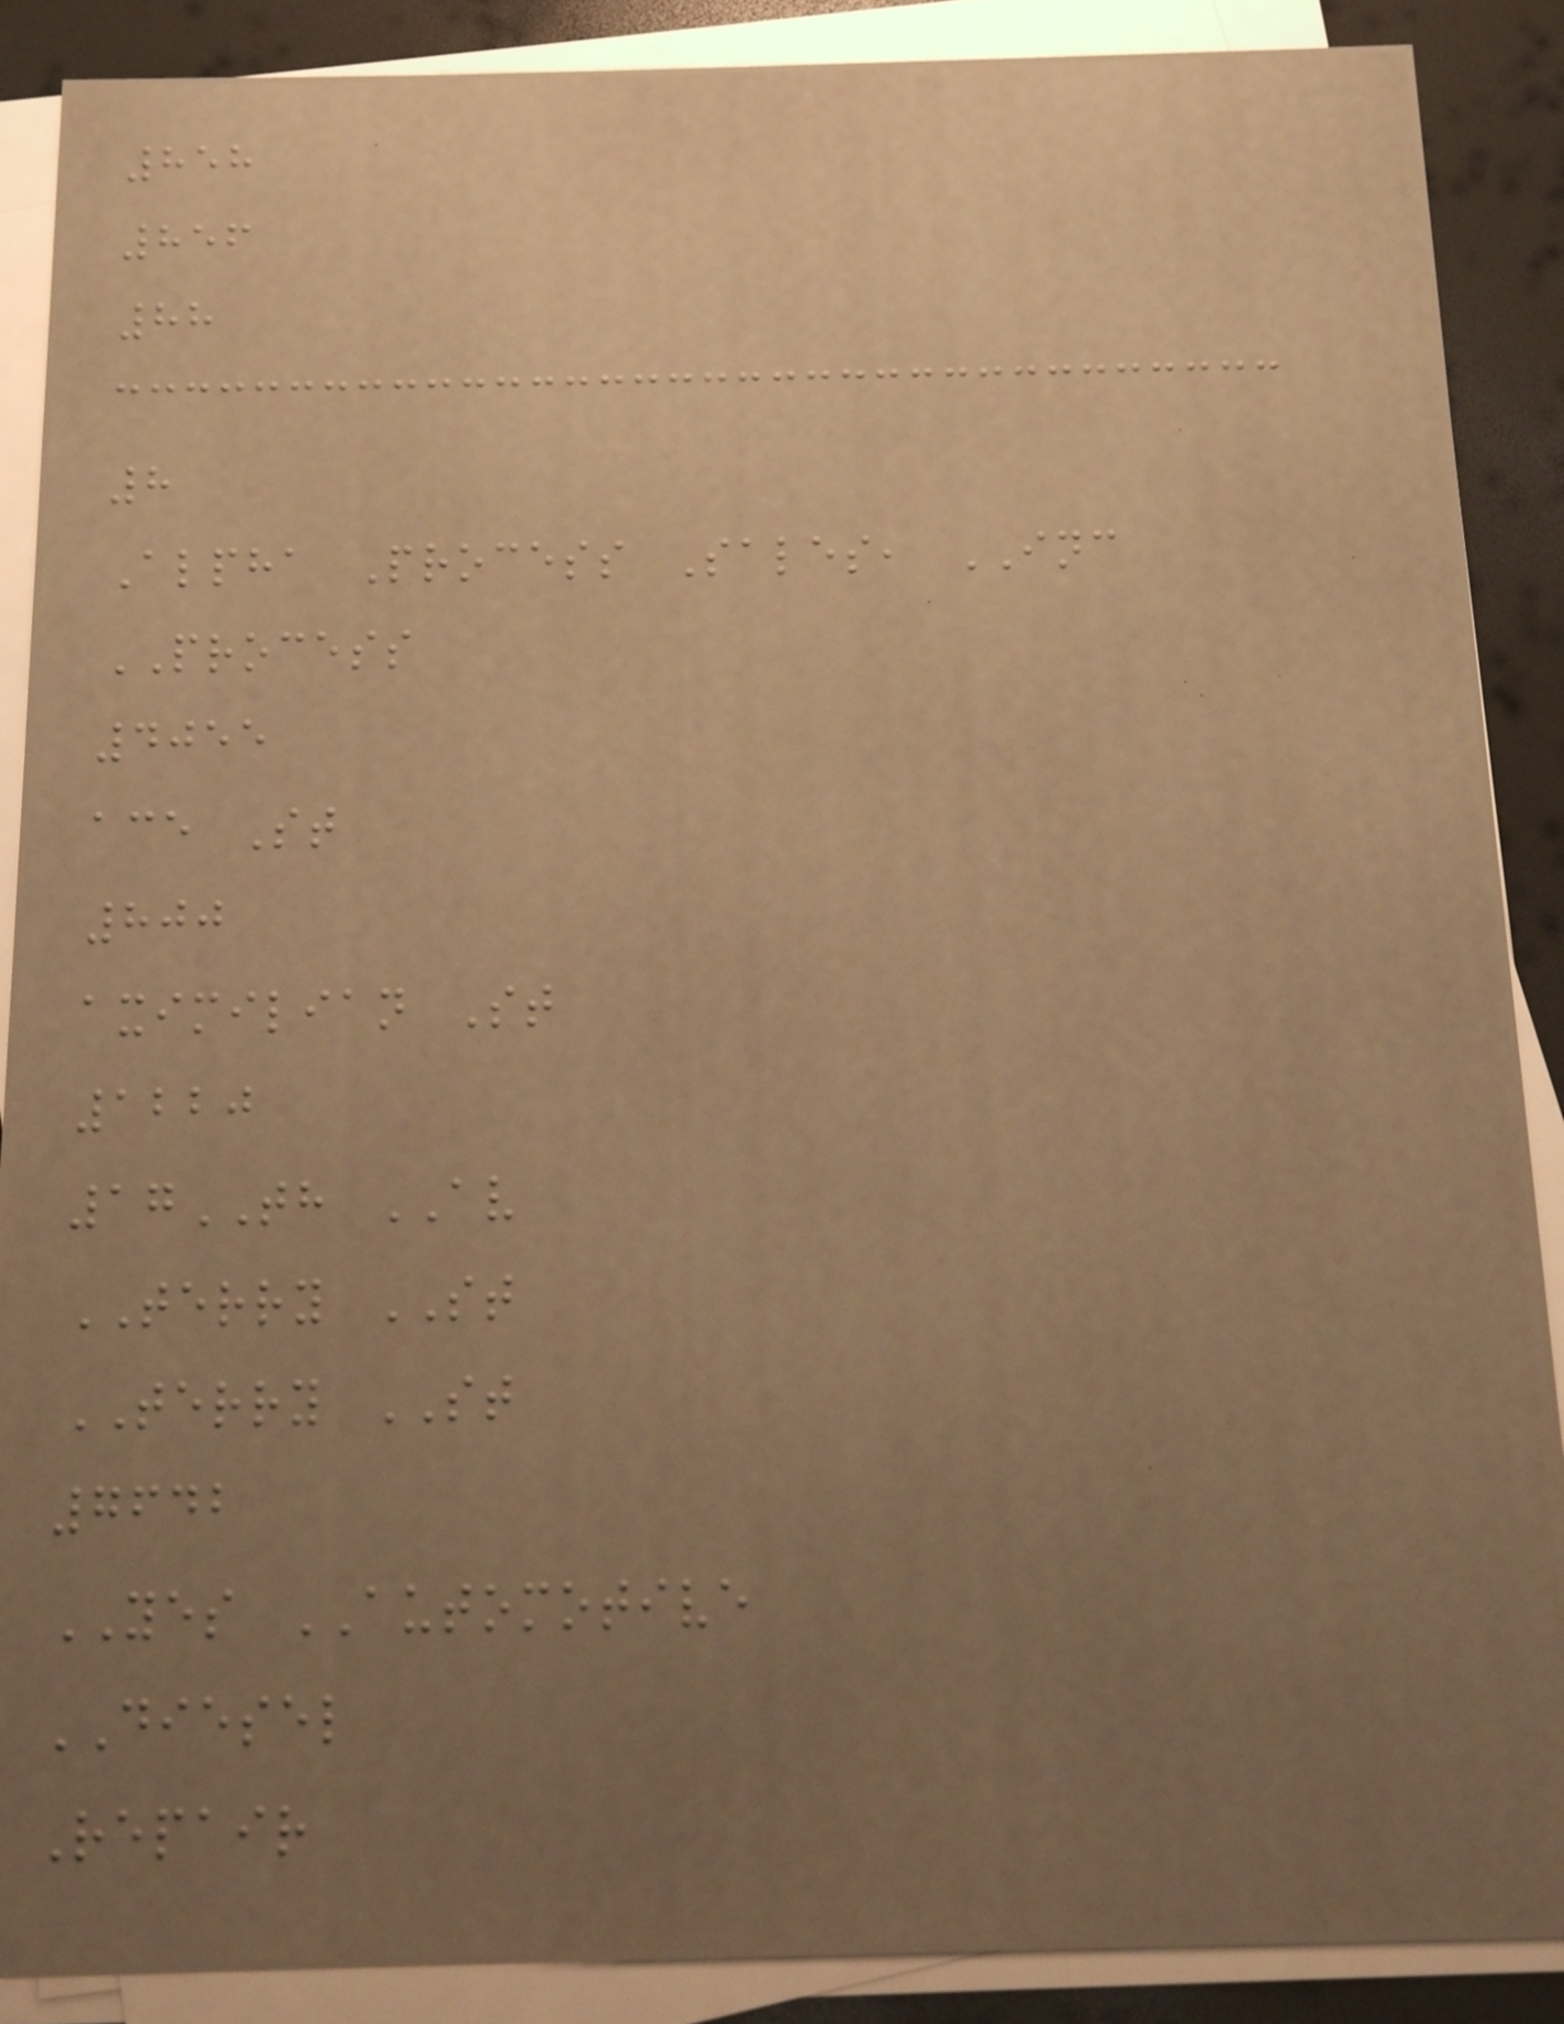858
856
88
8
Alpha Process Sales, INC
PROCESS
4055
ace St
800
aximilian St
1220
17TH AV
TERRY ST
TERRY ST
7642
YES AUTOMOTIVE
DIESEL
Repair
